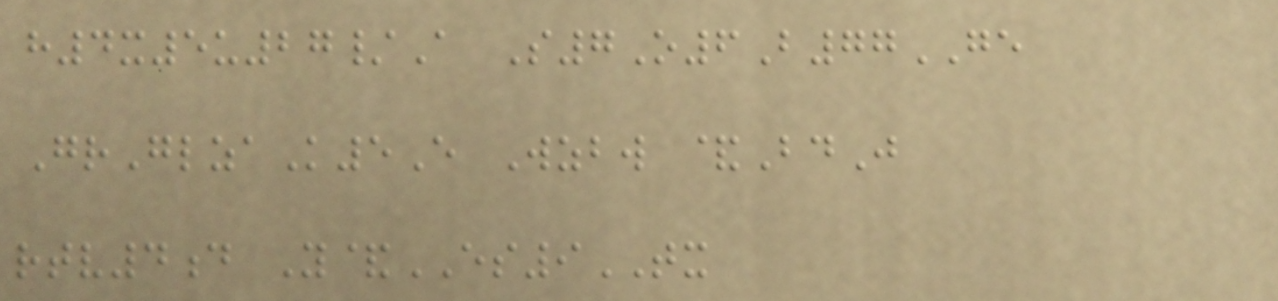h4x5u27/A S7O6B77GE
GrGlzaK5E Wzbw &BdJ
rtv4d Y&ES9TX
